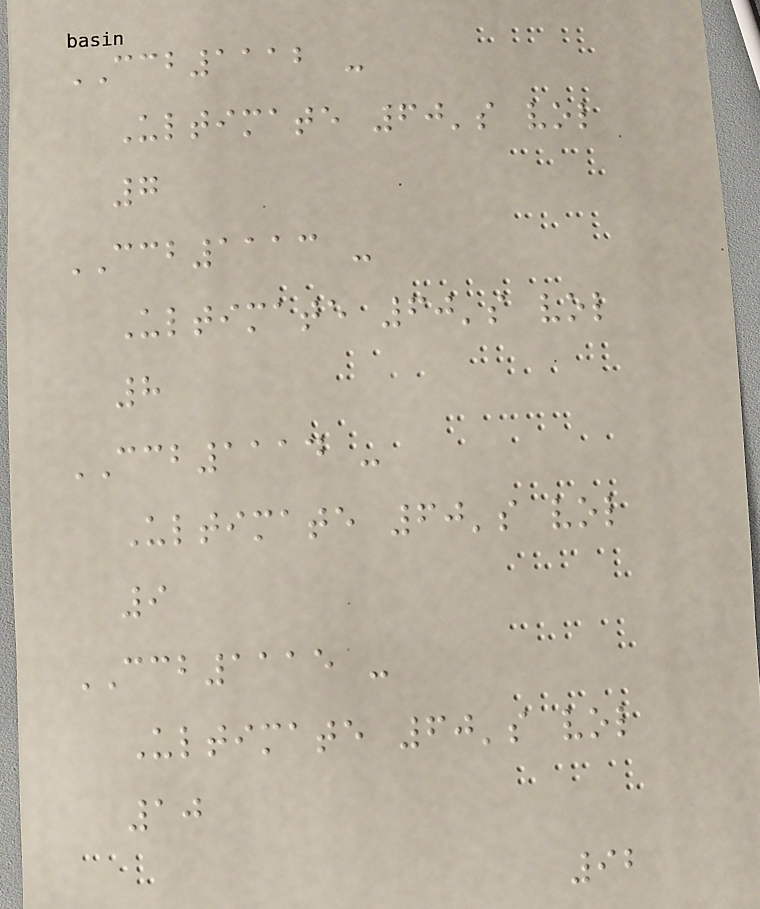CCB1112 -
Ultimate 60's vol
7
CCB1113 -
Ultimate 60's vol
8
CCB1114 -
Ultimate 60's vol
9
CCB1115 -
Ultimate 60's vol
10
92
